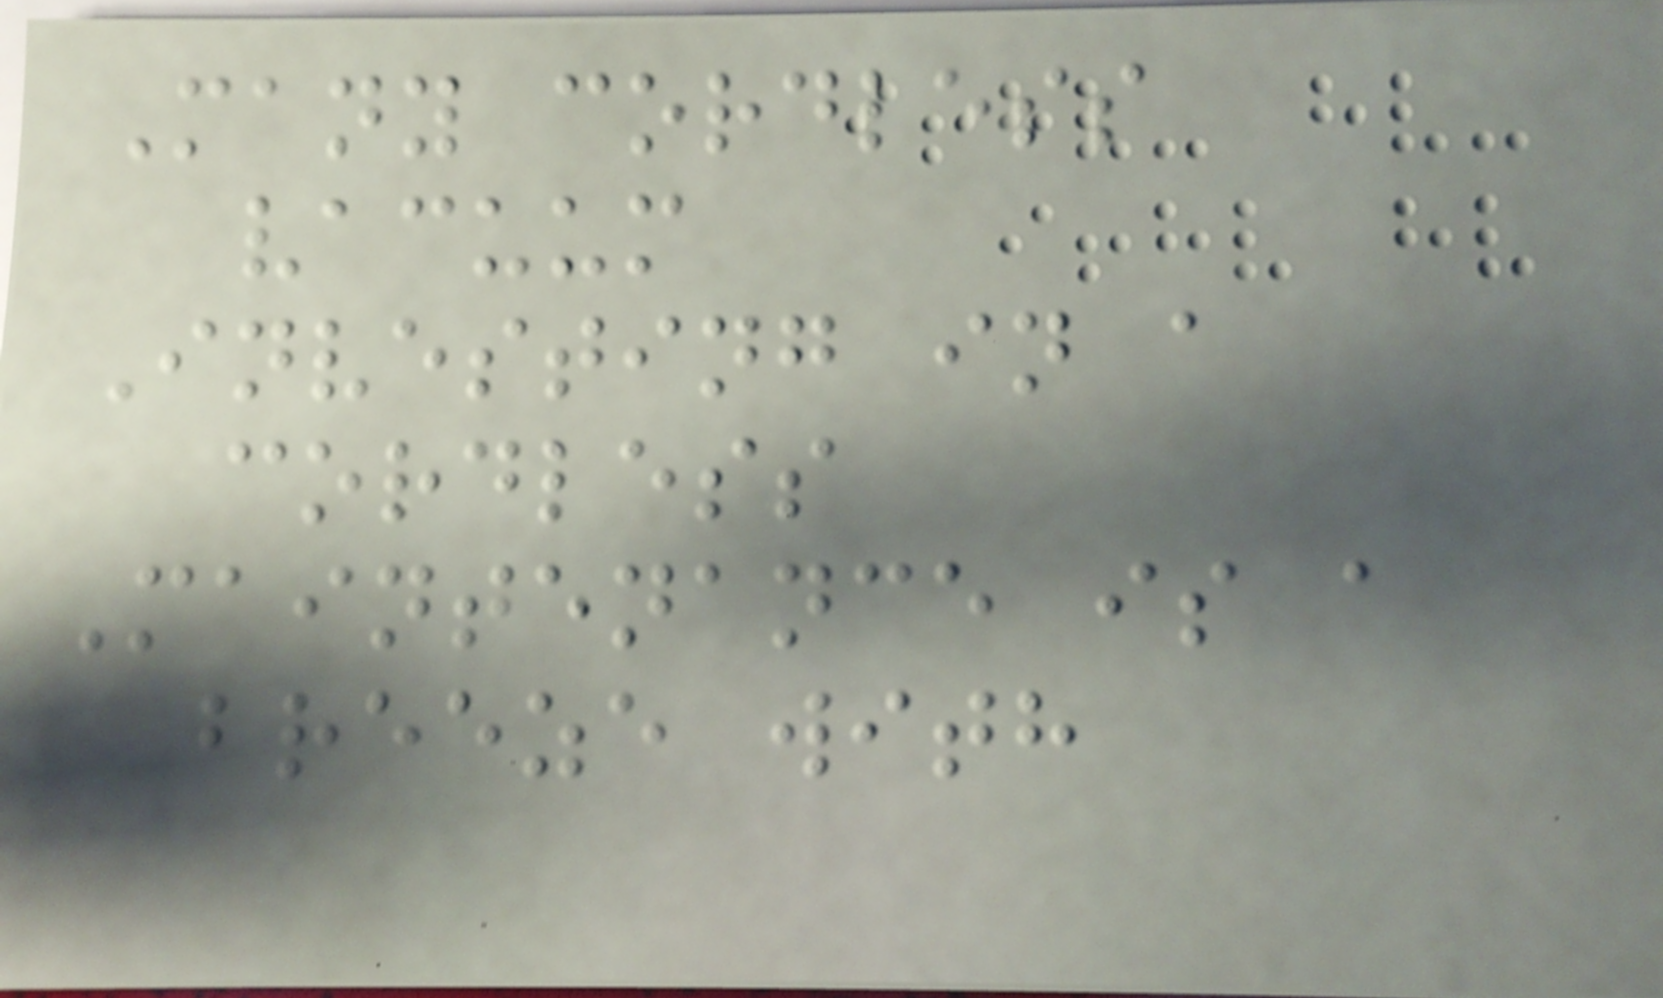Many cordless
vacuum
Investing in a
cordless
Maintenance is a
breeze with
